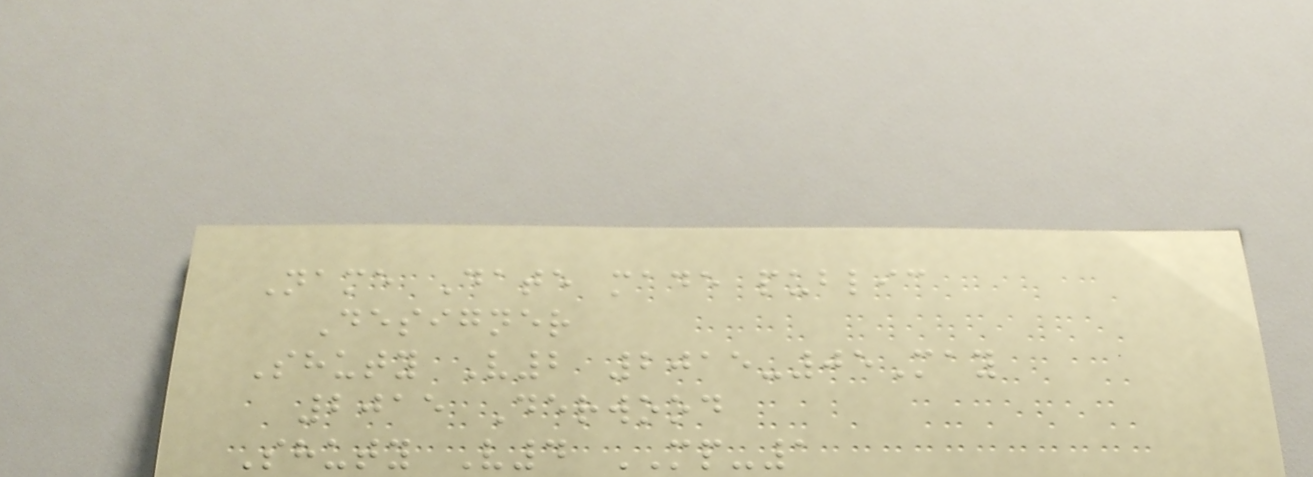Name Date made public
Designer
Shuty V2 2015-05May
2015 Derwood
Shuty V4 MP-1
